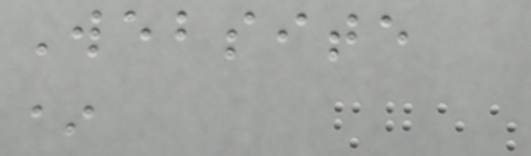Website
*
